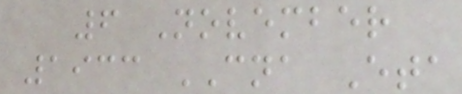6 November
1933 CNA Eta
